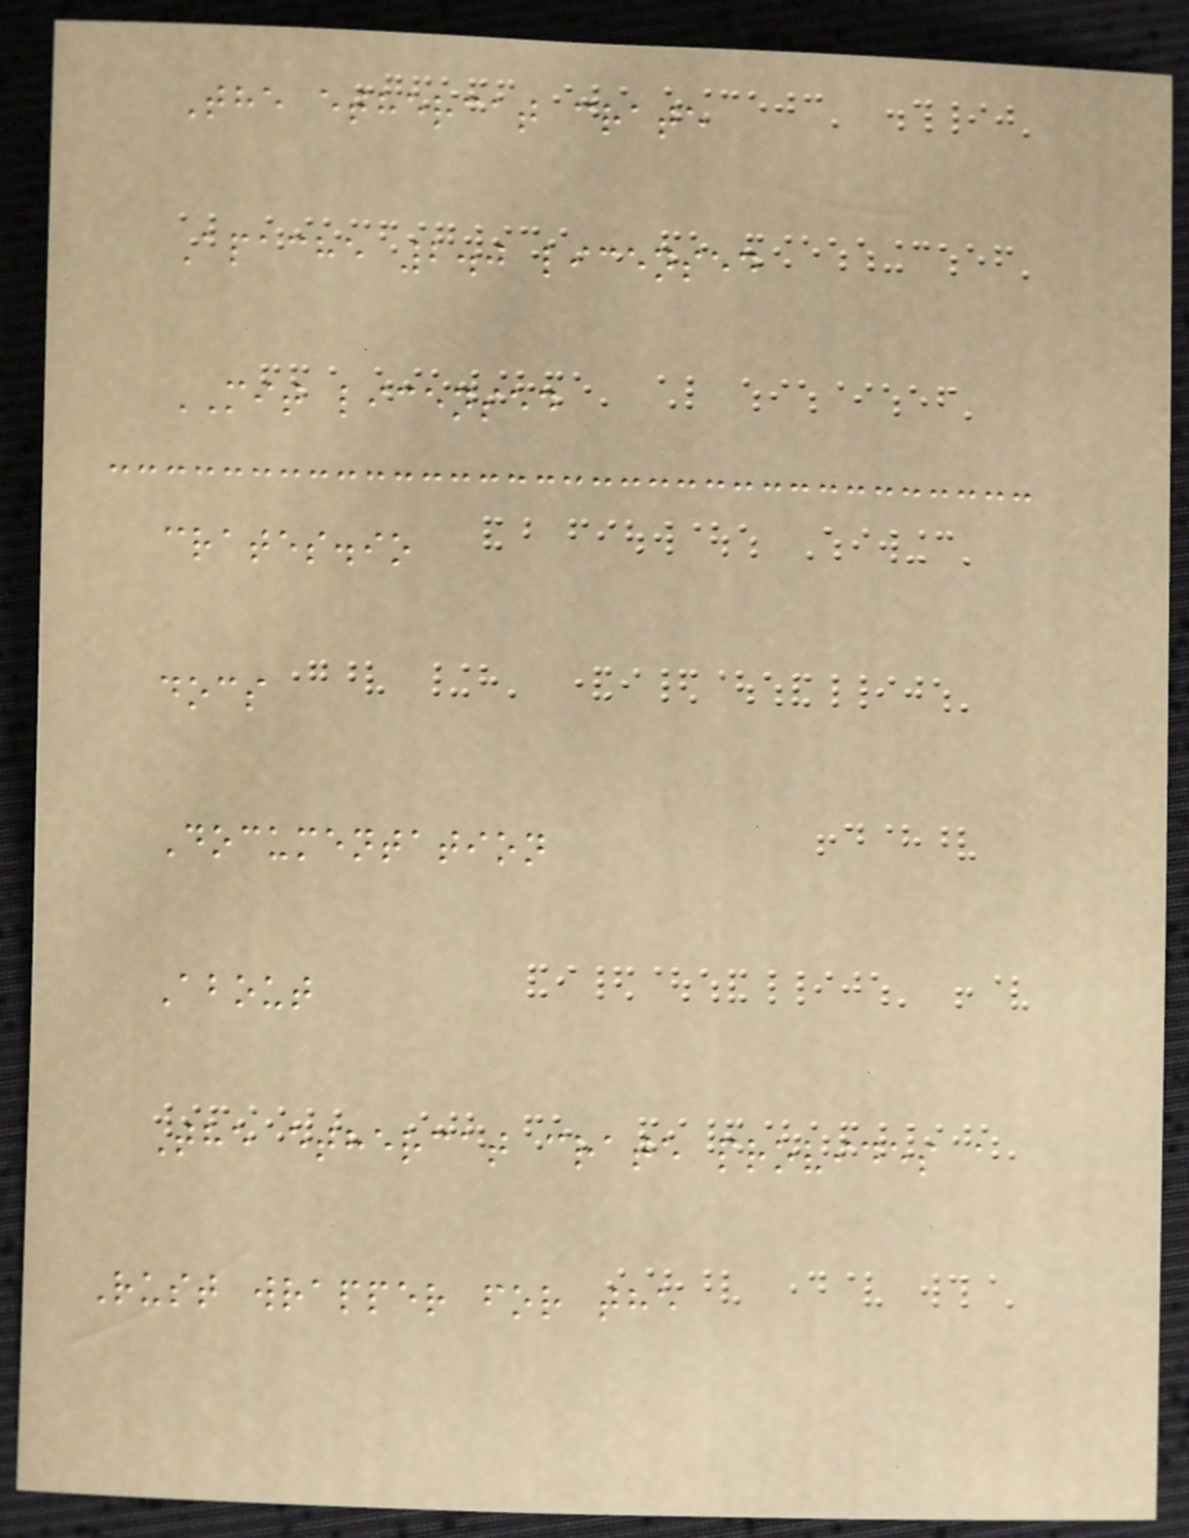The ethercat crate
Apache 2.0 licensed
MIT licensed
crates.io
docs
Documentation
About
The ethercat crate provides a
Rust wrapper for the
